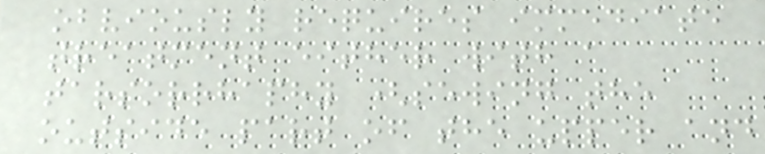obviously requires immediate
treatment either with a
tarsorrhaphy (sewing the
outside part of the upper and
